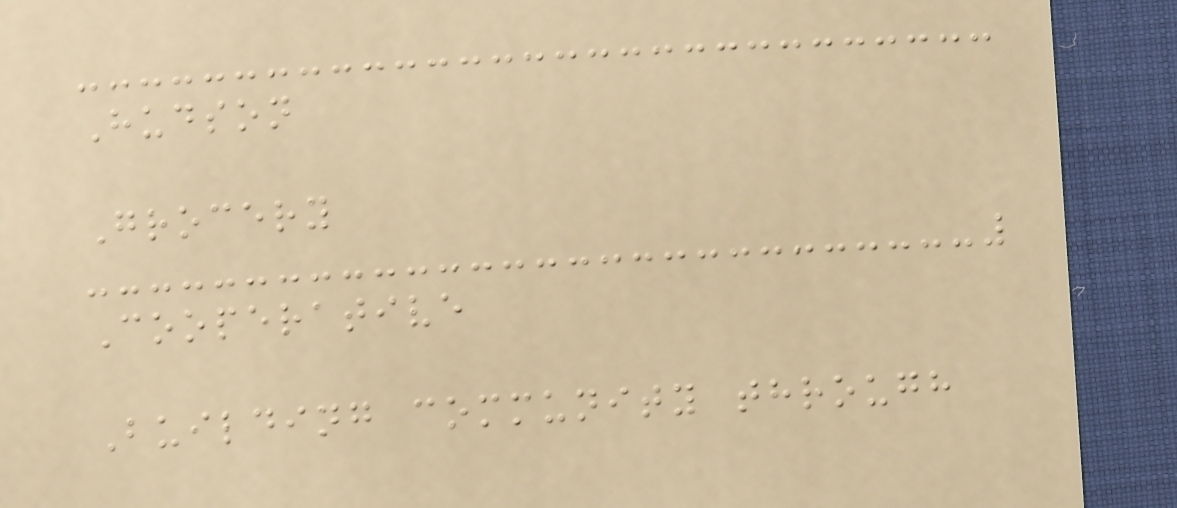Hudson
Grocery
Cooperative
Building community through
